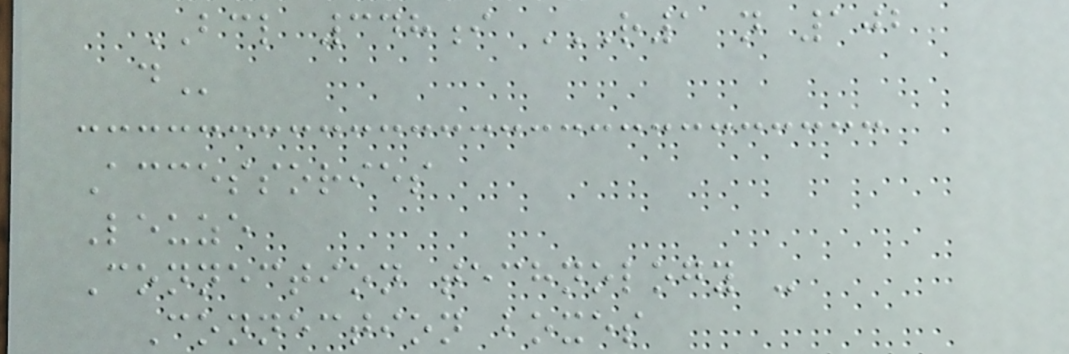BCL 348i R1 N 102
D
Accessories
Leuze
Connection technology -
Connection boxes
